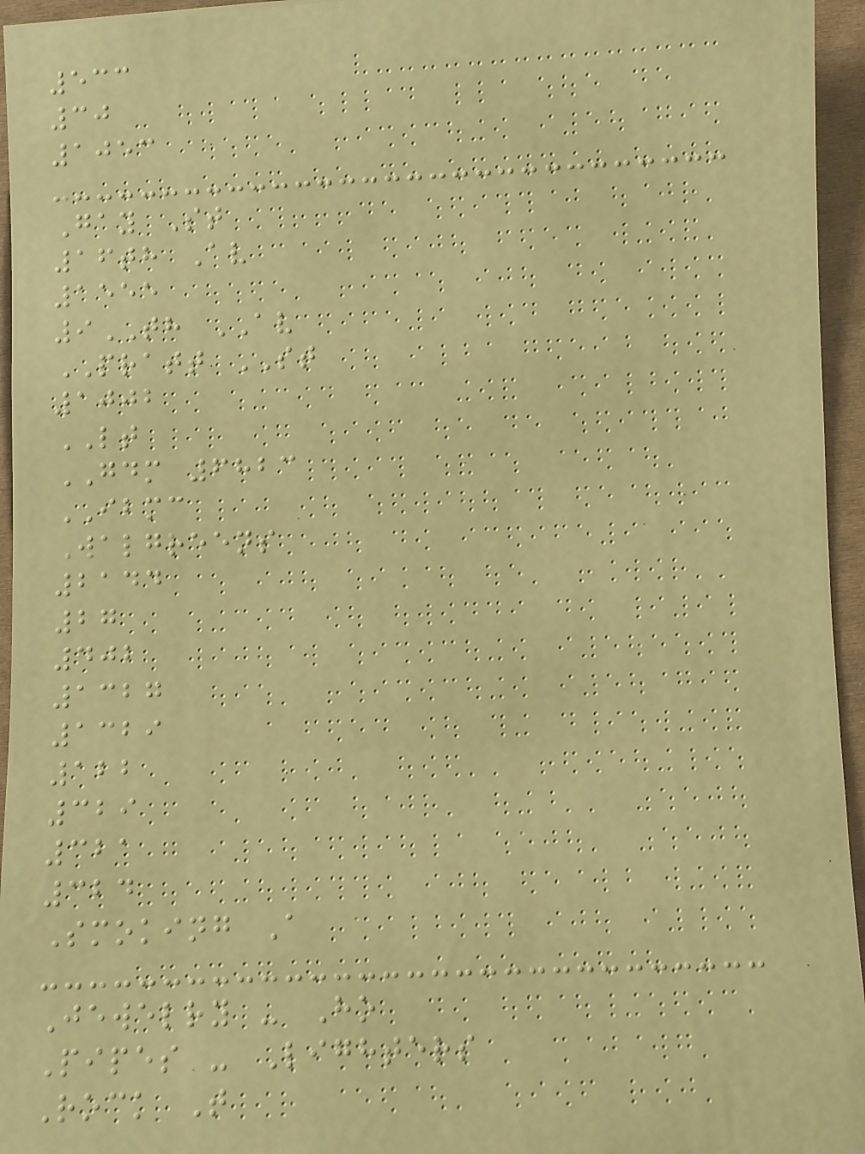533
30
1053
Gay St
16th Av
1555
9TH AV
PRATT ST
1002
LT
GDM 6823
IBMC
Walgreens
2144
27
402
1327
1329
122
329
321
324
Smoking A
Jewelry - Ho
Pipes - Lighters
Rock T
